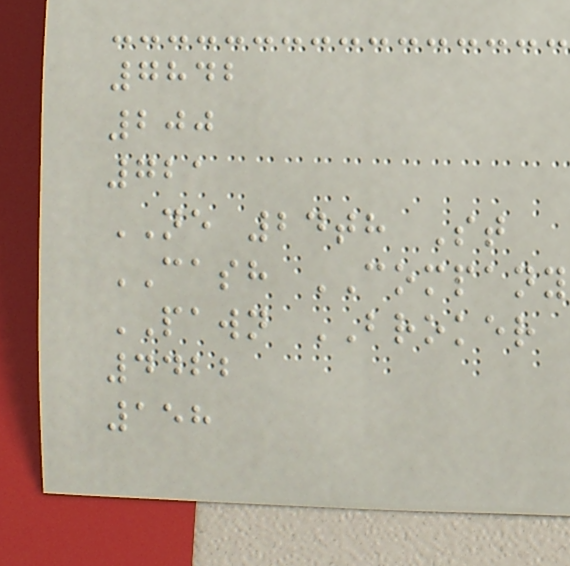7842
200
721
NE 24th St
CASH COMPANY
PAWN BROKER
4422
158
